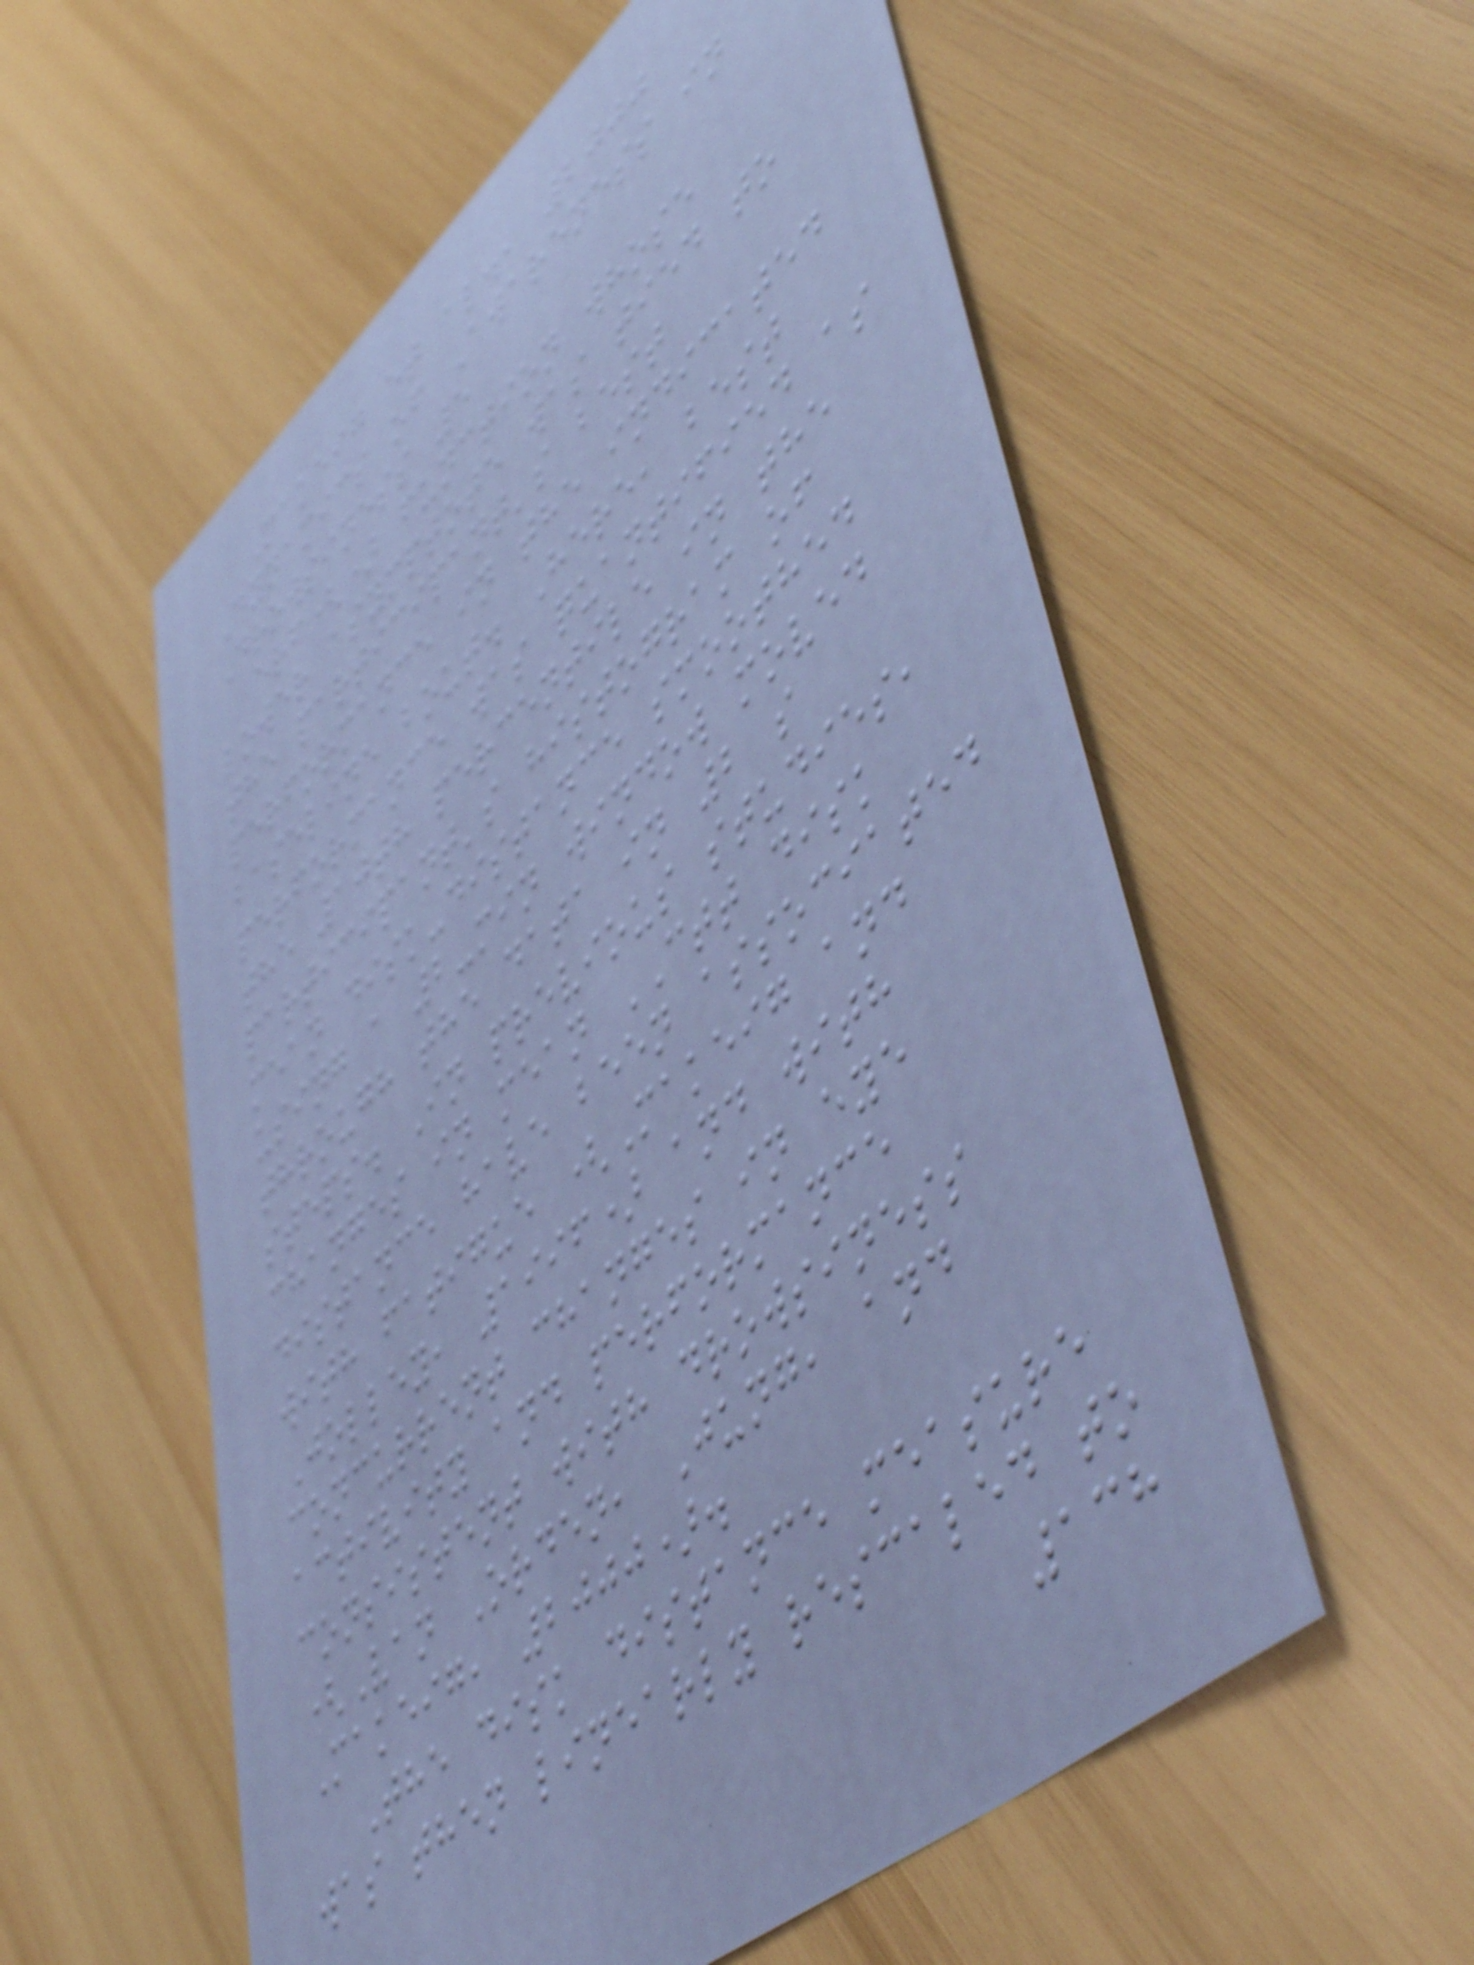Makeig et al., 2000
Dynamics of Awareness in
Drowsiness 5
erf() function whose
lower asymptote was tied to
the participant's best
performance in the indicated
baseline bout. Here, best
performance was quantified as
the 10th percentile in the
participant's histogram of
mean disk-distance smoothed
using a 2-min window moved
through the data in 2 s
steps. In previous studies,
changes in mean CTT disk
distance have been associated
with fatigue (Makeig and
Jolley, 1996) and with
concurrent changes in eye
activity and performance
consistent with drowsiness
(Van Orden, Jung, and
Makeig, 2000).
The disk distance measure
was then linearly rescaled to
138
